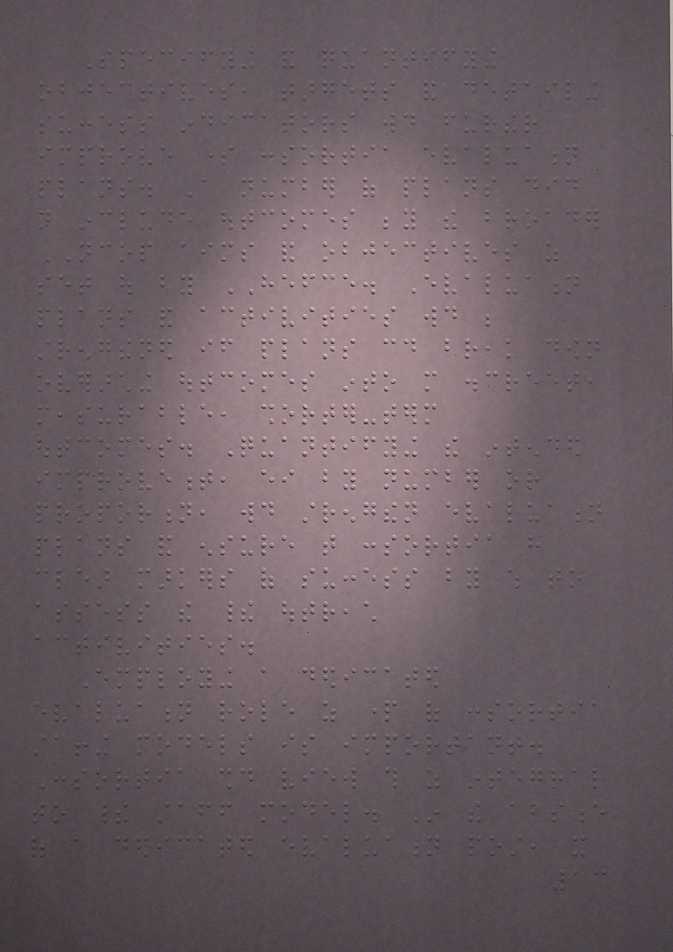Specifying and quantifying
objectives, targets and detailing
success indicators would further
improve some consortia evaluation
plans. A number of plans did
not include outcomes beyond the broader
NCOP aims and objectives as
set out by HEFCE. Evaluation
plans and activities would be
strengthened if plans could break down
overarching outcomes into more discreet,
measurable, shorter-term
outcomes. Quantifying the intended
improvement, either by number or
proportion, would strengthen evaluation
plans and ensure that consortia have
clear markers of success by which to
assess the their outreach
activities.
Employing a dedicated
evaluation role as part of consortia
staffing models is important.
Consortia should view this as integral
to their staff model. In the absence
of a dedicated evaluation post, it
13
